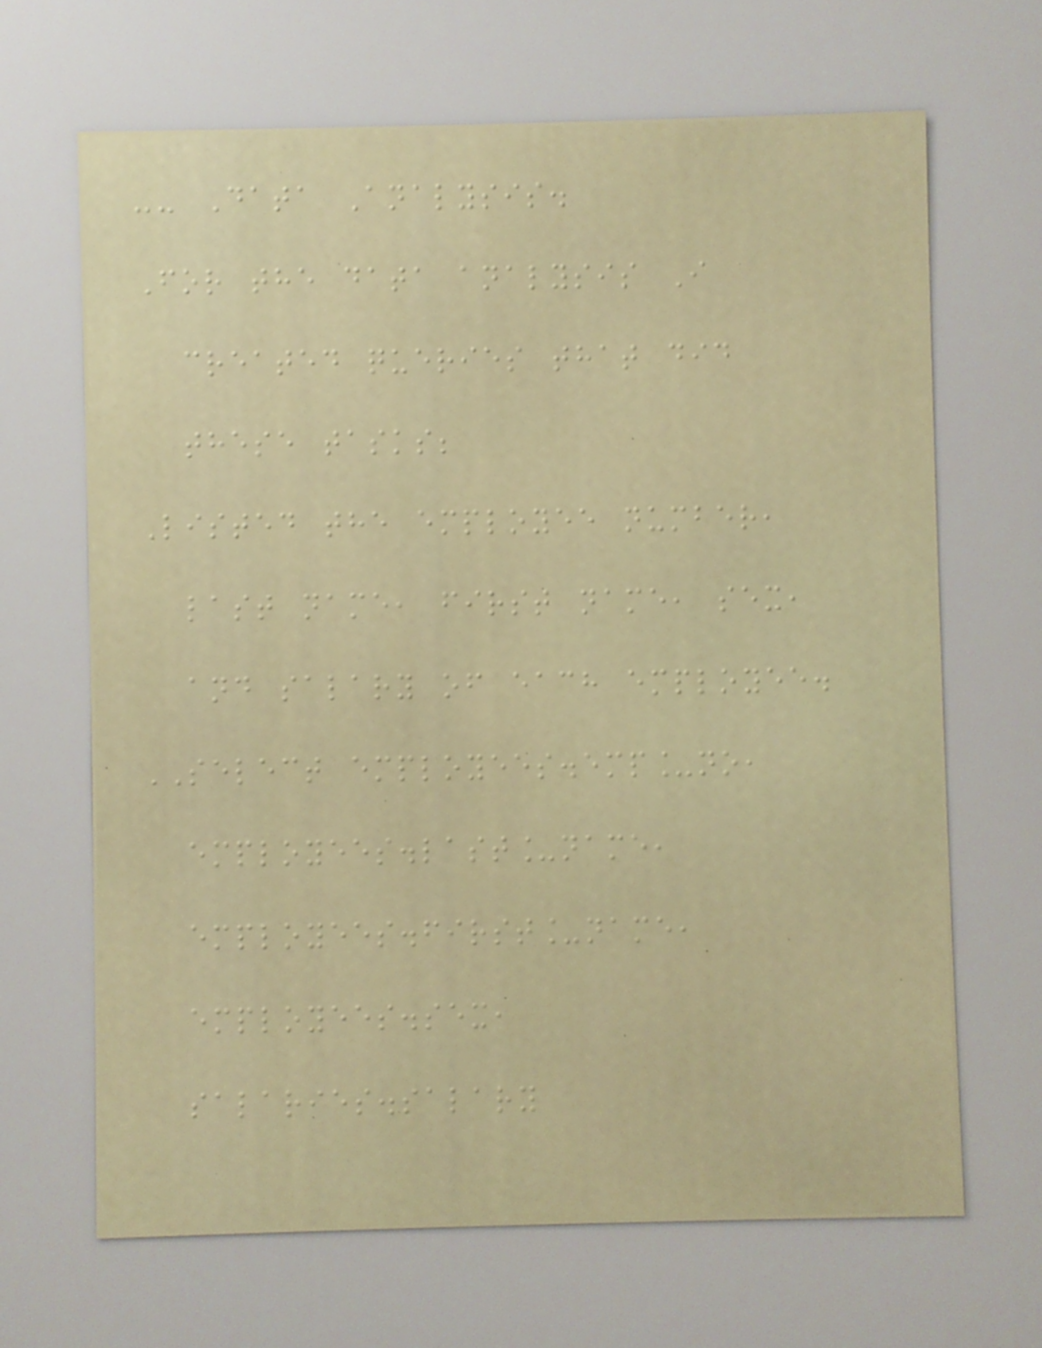-- Data Analysis.
For the data analysis I
created queries that did
these tasks;
Listed the employee number,
last name, first name, sex,
and salary of each employee.
SELECT employees.emp_no,
employees.last_name,
employees.first_name,
employees.sex,
salaries.salary
